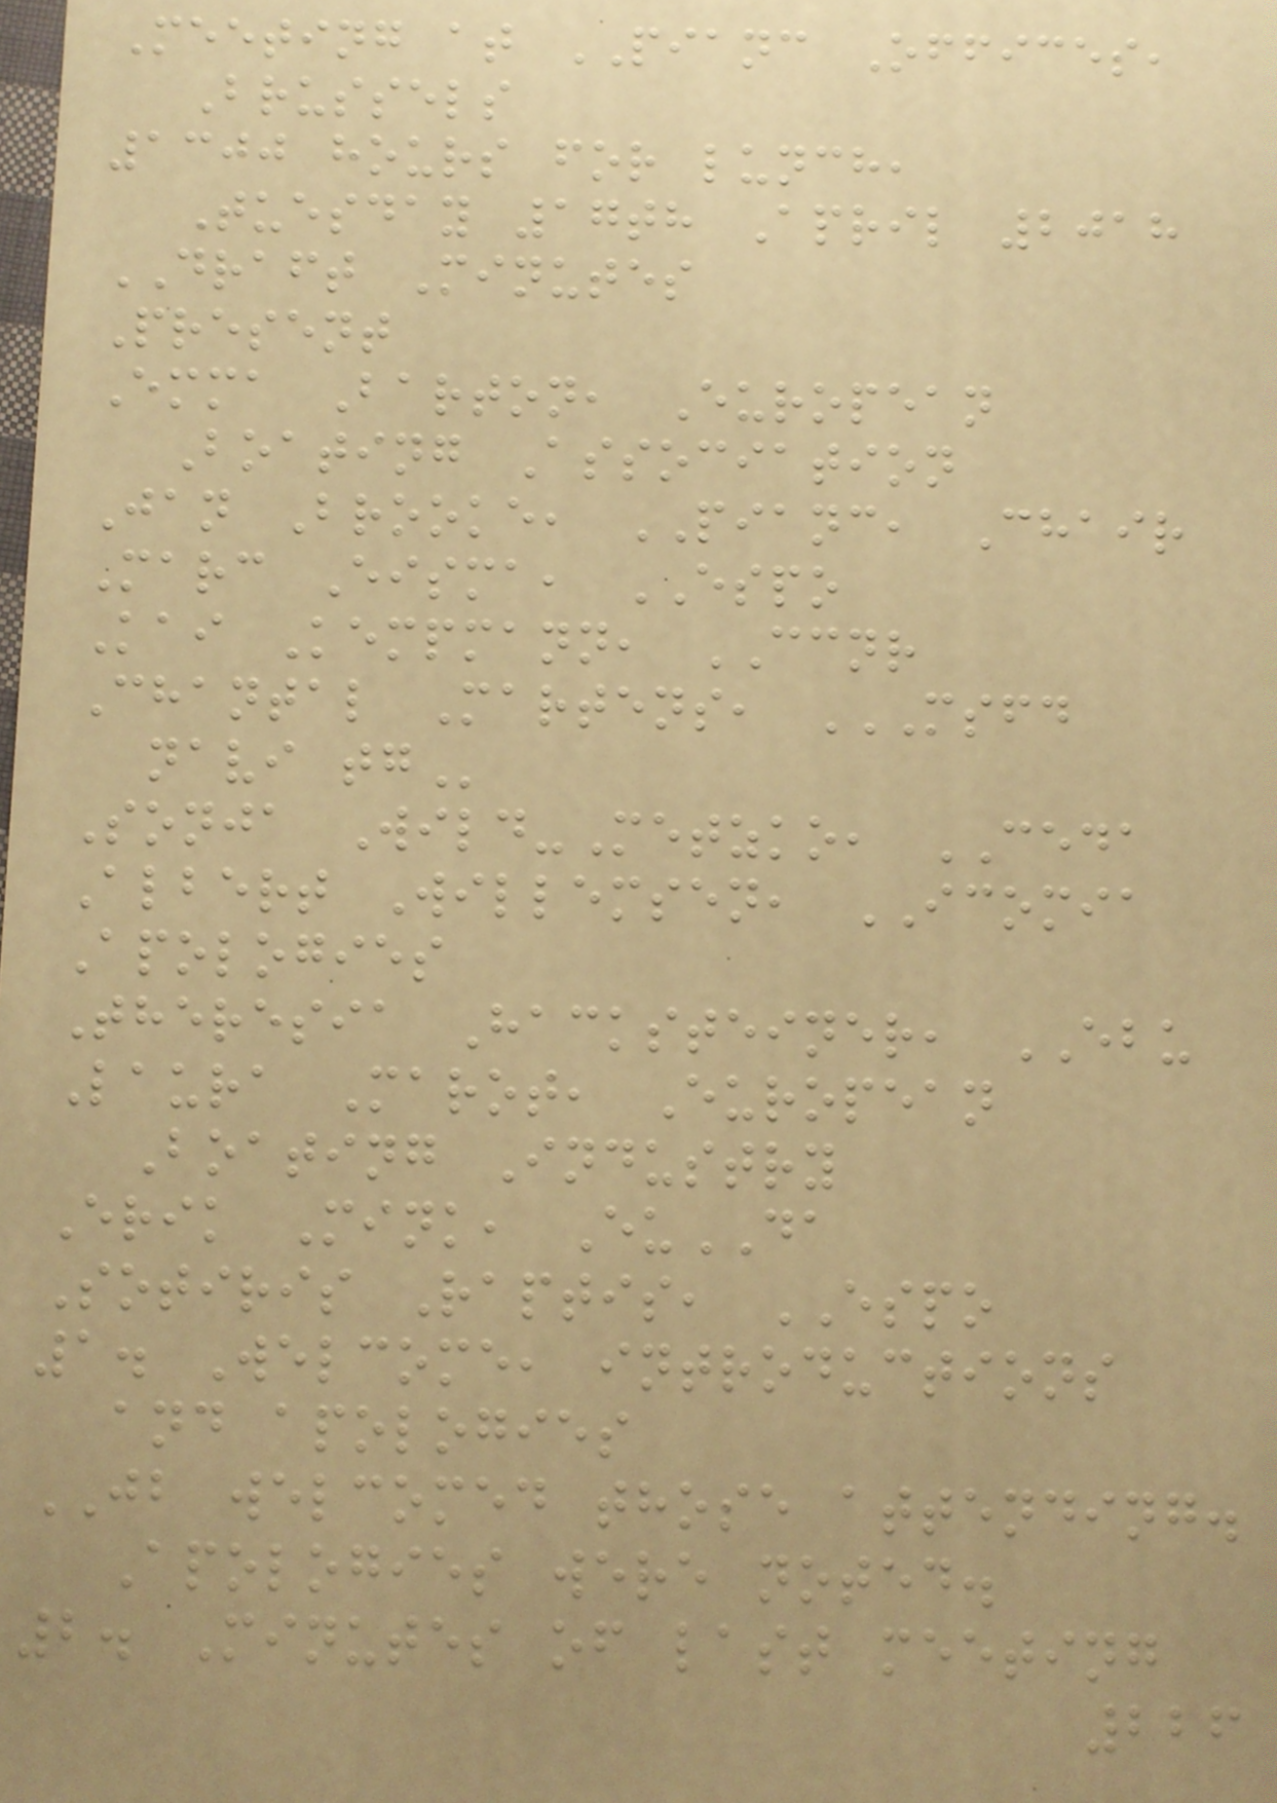Meeting at PIANC Offices,
Brussels
1300 hours for lunch,
Tuesday 17th April 2018
DRAFT Minutes
Present
Emma Barton, European
Boating Association
Jan Brooke, PIANC, Chair
Marc Eisma, ESPO
Kai Kempmann, CCNR
Chantal Martens, MSFD
NAVI TG
Sonja Wild-Metzko, CEDA
Albert Willemsen, ICOMIA
Apologies
Theresia Hacksteiner, EBU
Laura Marot, European
Boating Industry
Erik Mink, EuDA
Sotiris Raptis, ESPO
1. Welcome, introductions
and apologies
JB welcomed those attending.
Apologies were noted.
2. Minutes of last meeting
226
